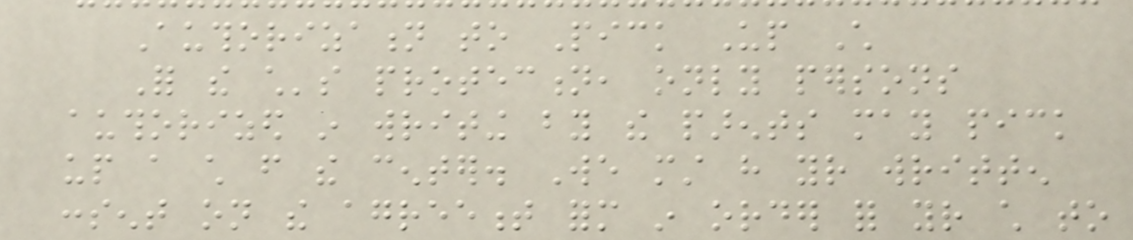Authorization to Pick Up Child
For the child's protection, only persons
authorized in writing by the parents may pick
up a child from the center. We must have your written
consent on the agreement form in order for your child to
